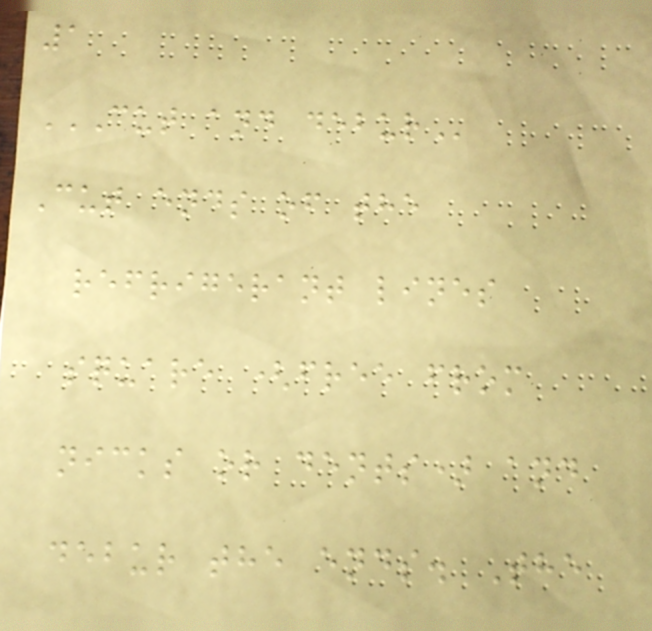1
CUT AND DEBUR
Cut ends of the
refrigerant lines
square (free from
nicks or dents) and
debur the ends. The
